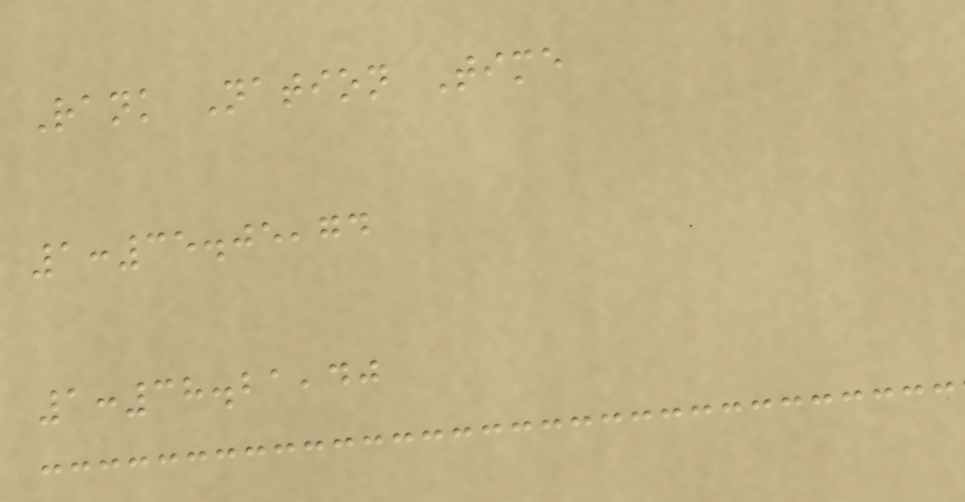Rank Nation Time
1:35.05,74
1:38.21,40
